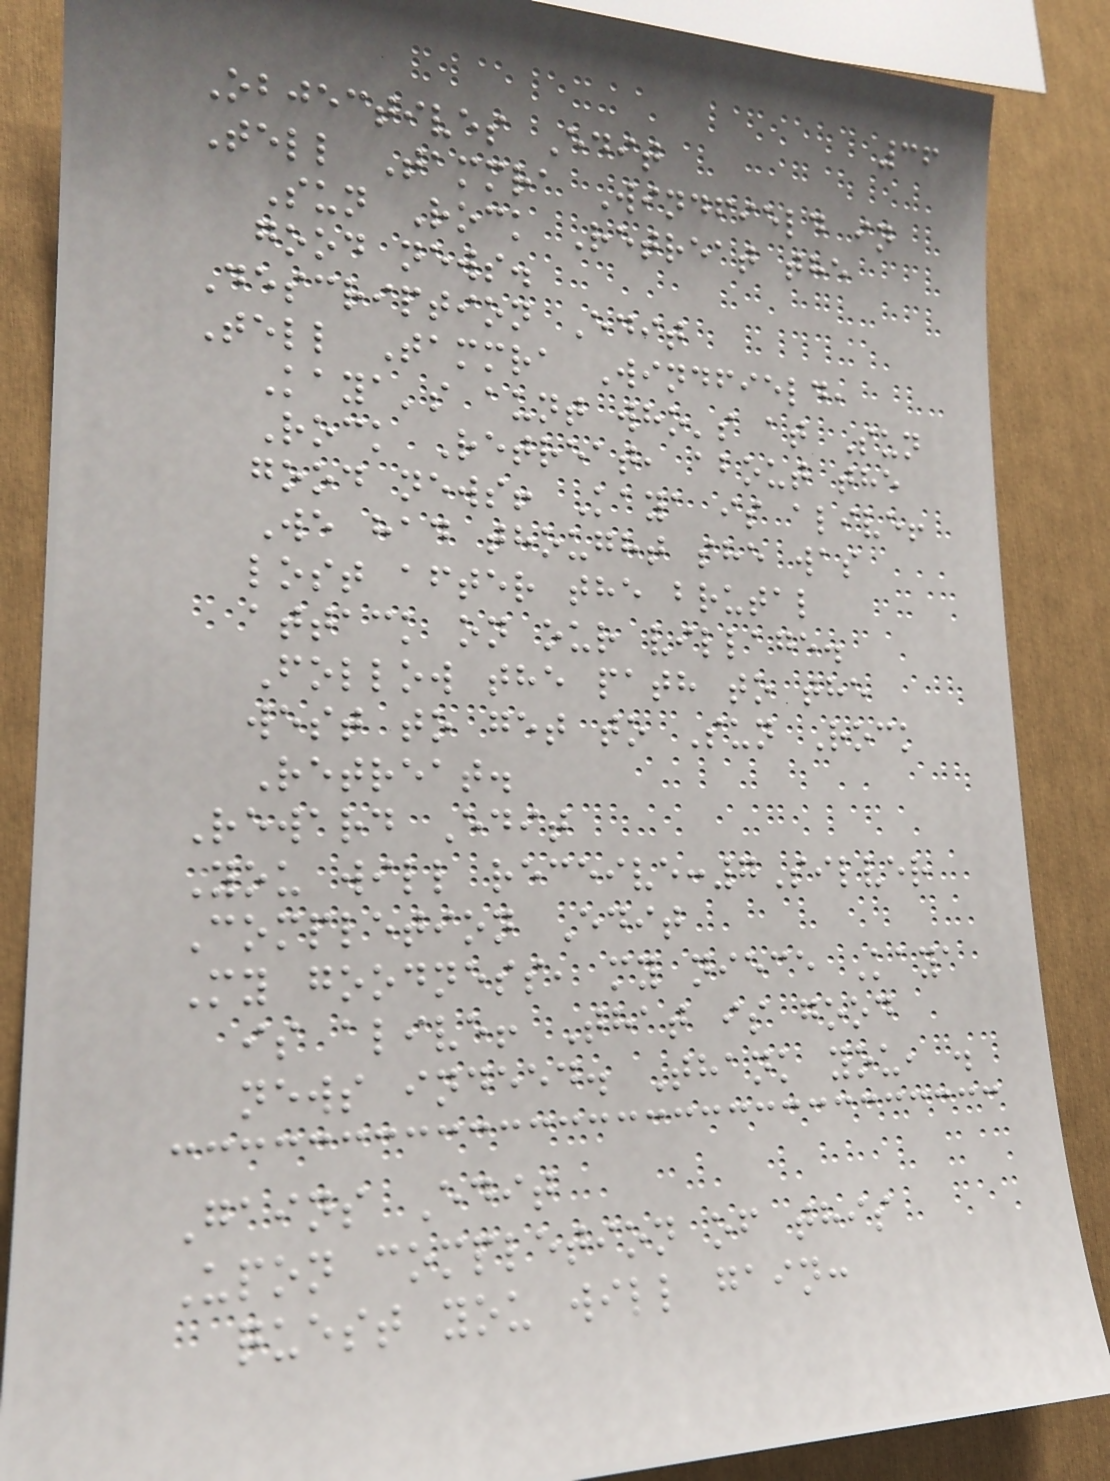36
Objectives Edit
Tell Tammra Windfield in
Sun Rock Retreat the
good news.
Description Edit
Tell Tammra Windfield,
Kaya's aunt who's at Sun
Rock Retreat, about the
good news! Kaya is alive!
We had thought she was
lost after the brutal
attack on our village.
Follow the path to the
west to get to Sun Rock
Retreat.
Reward Edit
You will receive:7Silver
Completion Edit
My goodness, my niece Kaya
is alive! That is good
news indeed. Thank you, .
Gains Edit
Upon completion of this
quest you will gain:
